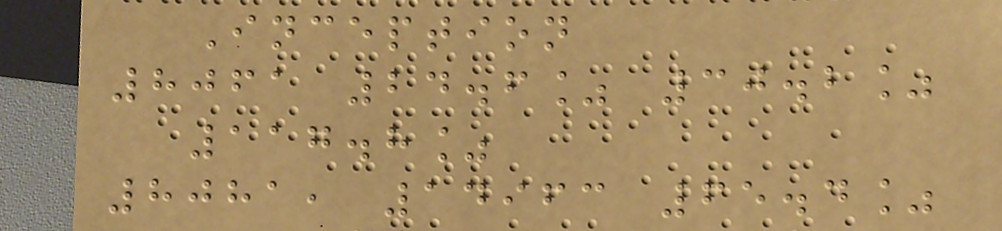Inception
8061 24.6% 30.2%
117.8%
8081, 14963 65.4%
